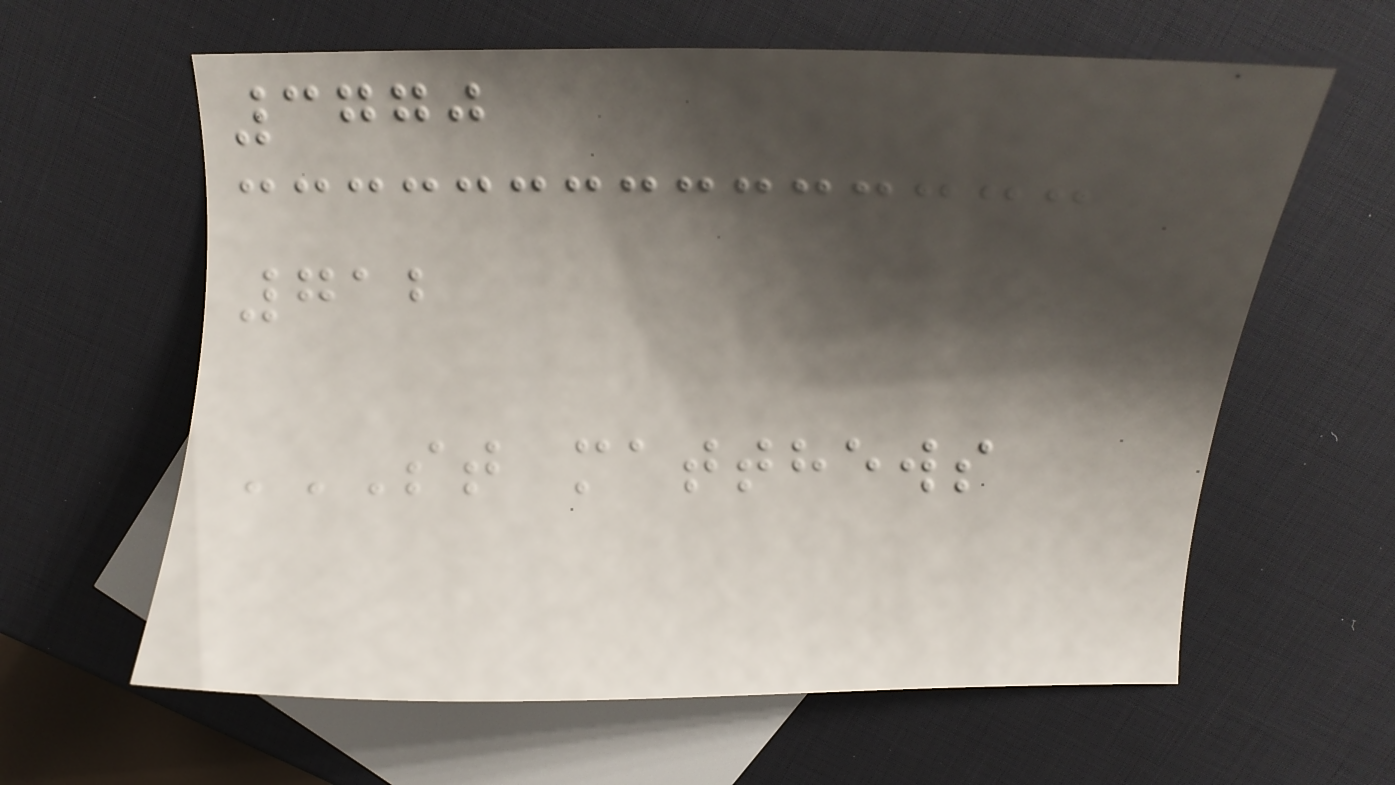3770
712
ST MATTHEWS
